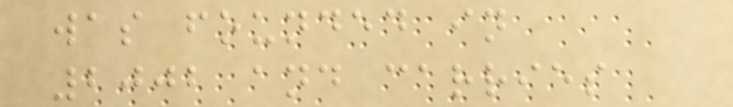was founded in
2002 and carries
